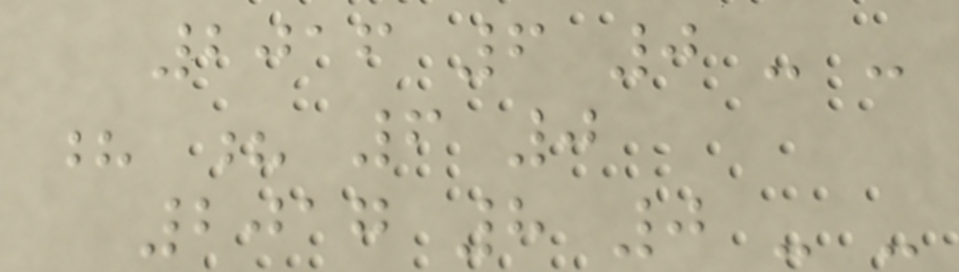2016 6 0 - -
? ? 6 0
2017 8 0 - -
